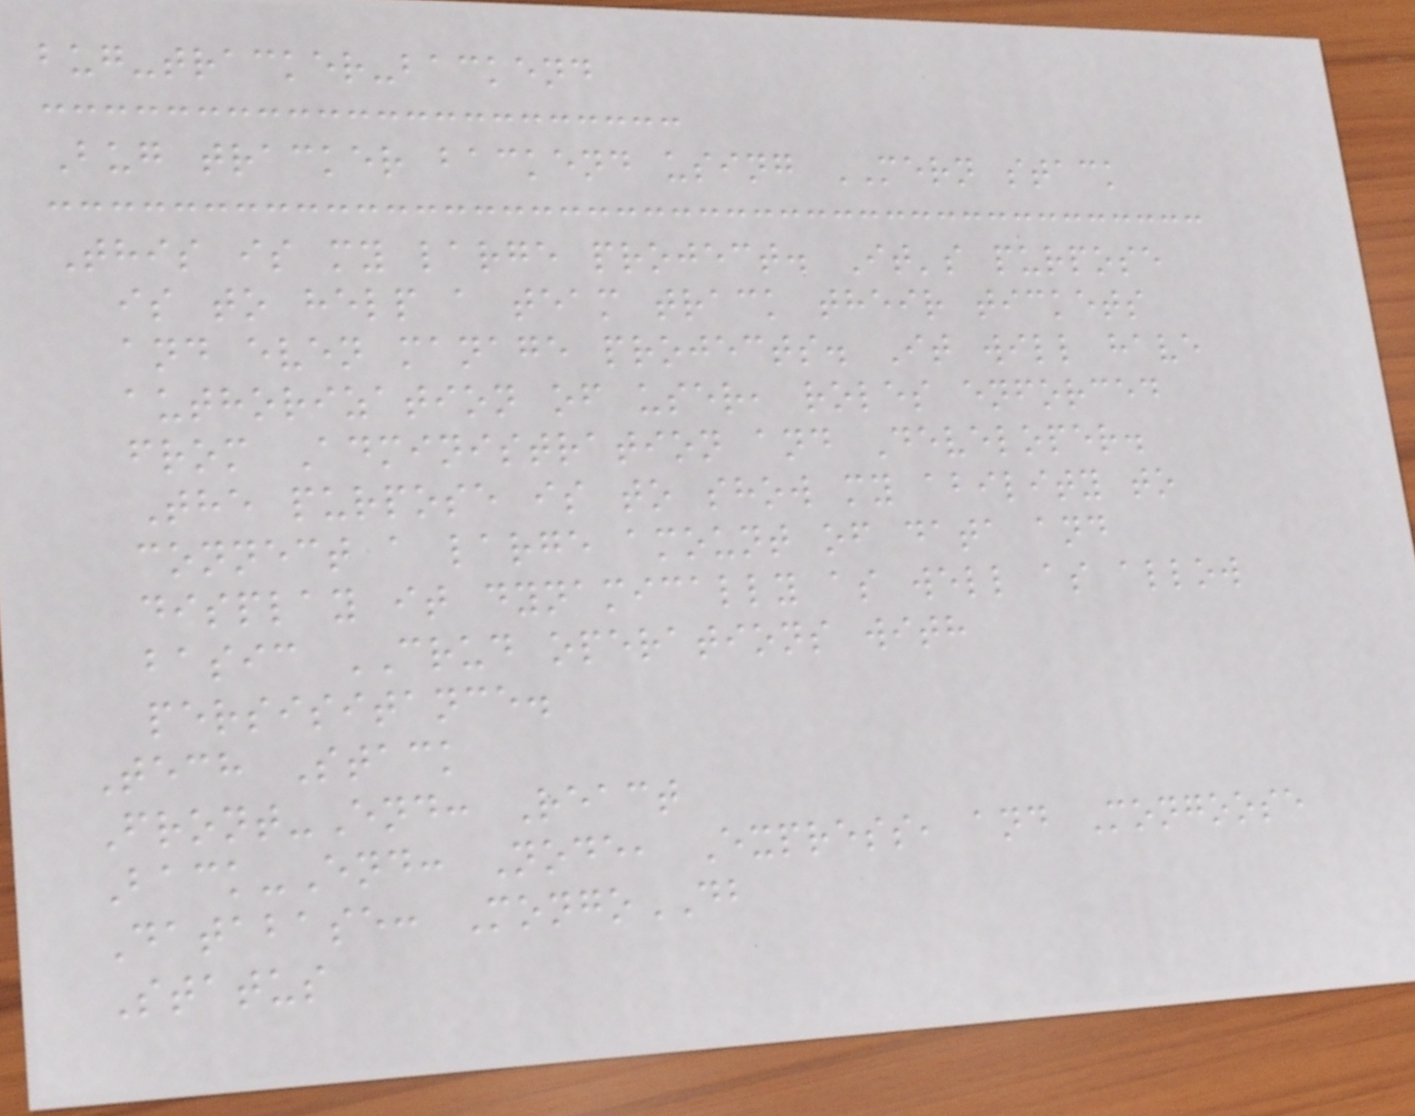bug-tracker-backend
Bug tracker backend using MERN stack
This is my large project. It's purpose
is to help a team track their tickets
and even manage projects. It will have
authorization of user, roles enforced
from Administration and Developer.
The purpose is to show my ability to
connect a large amount of data and
display it dynamically as well as allow
basic CRUD operations with
persisitance.
Tech Stack
Front-End: React
Back-End: Node, Express, and Mongoose
Database: MongoDB
Status
